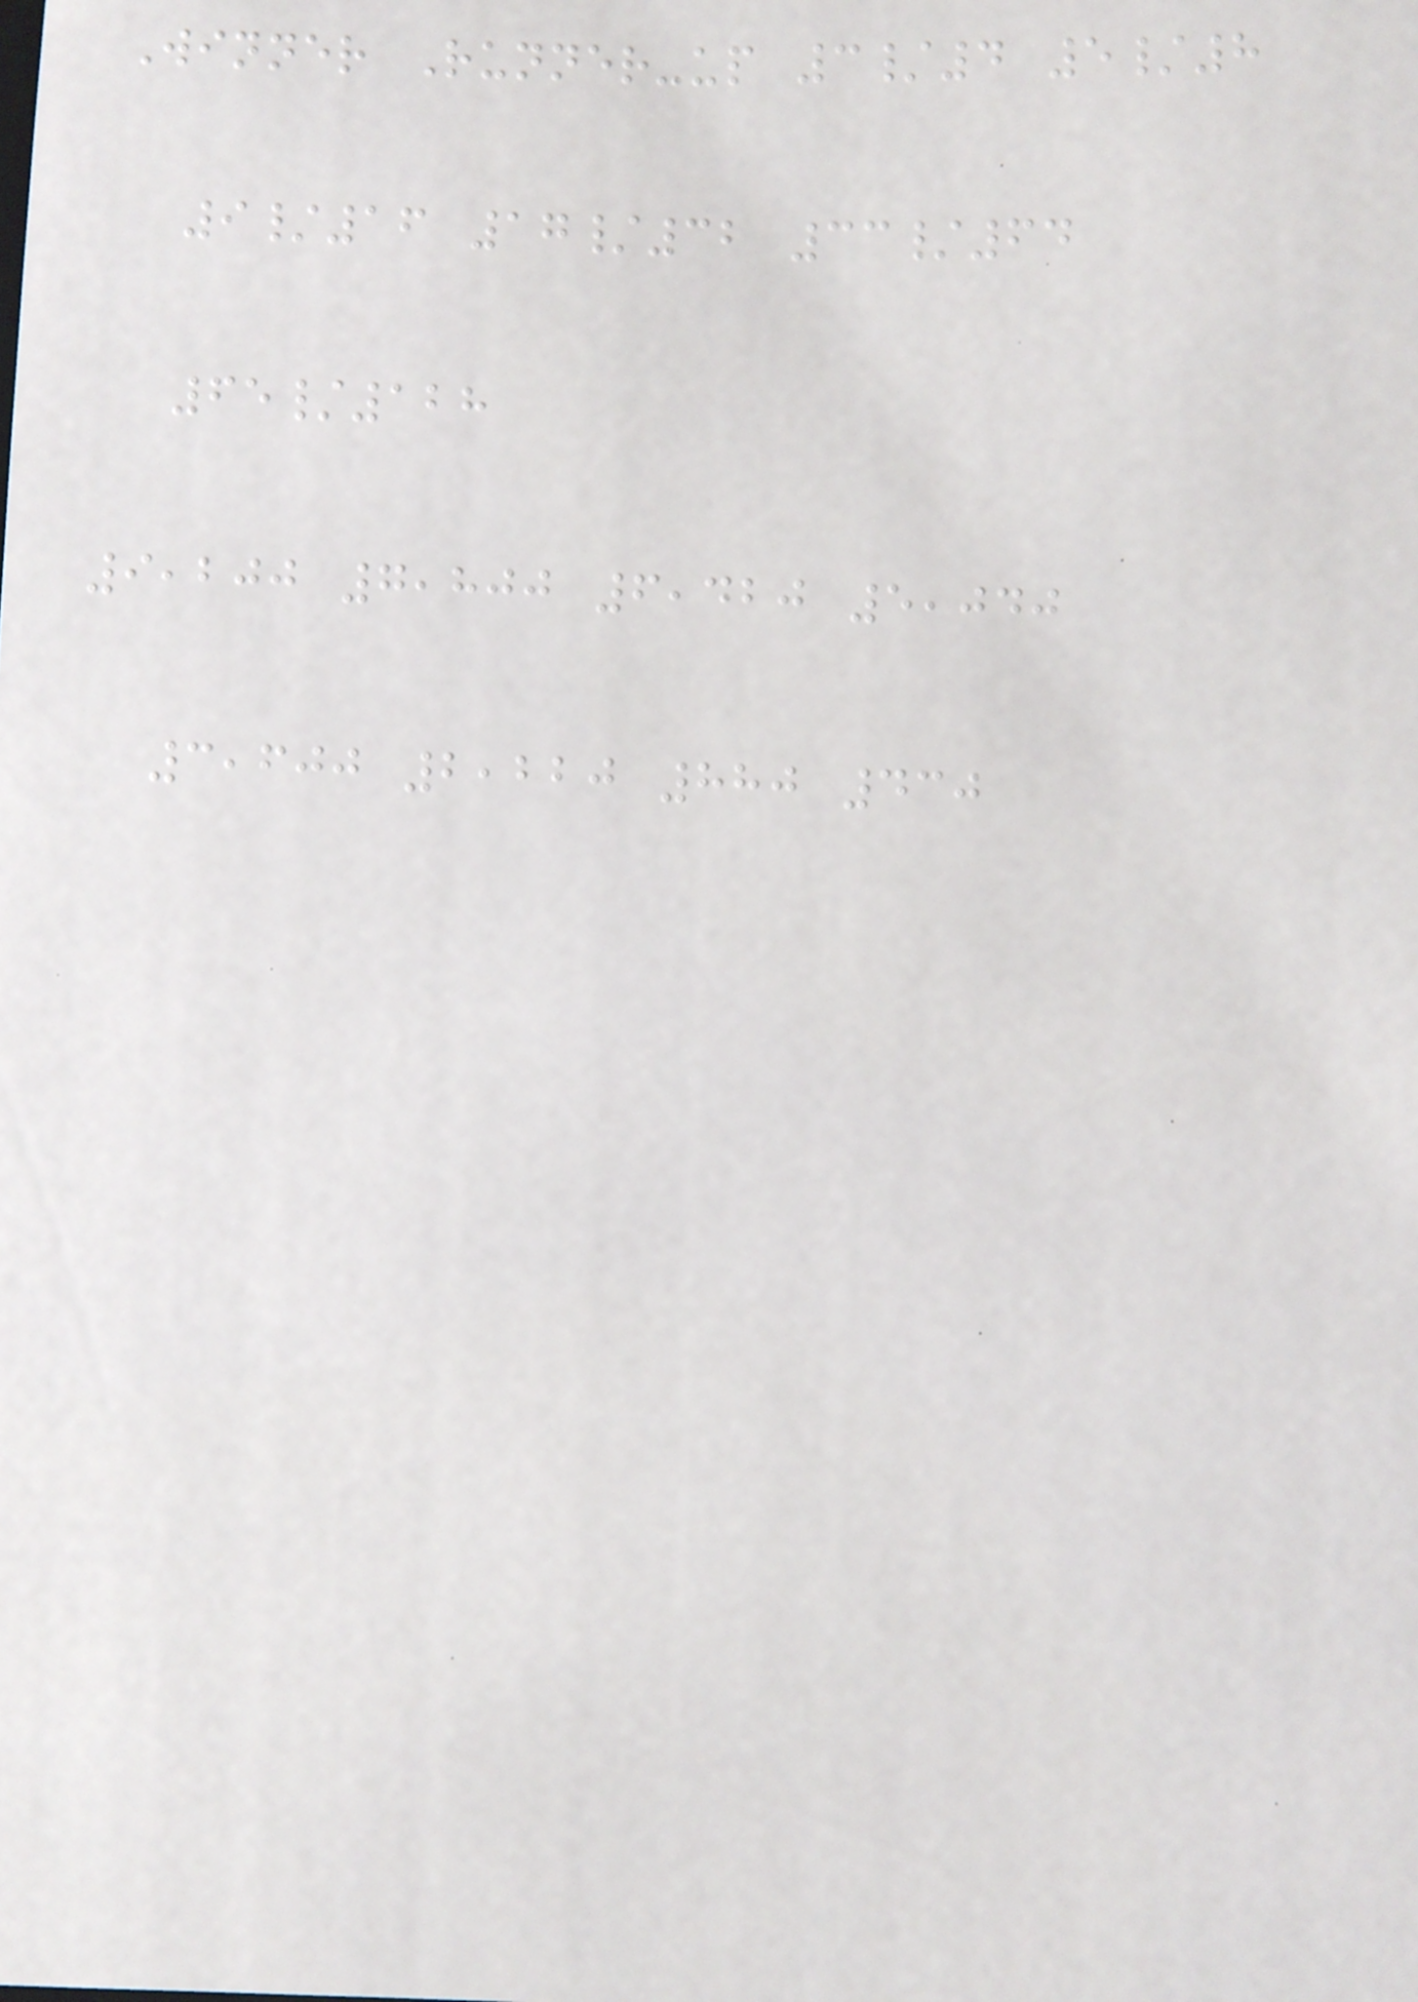Winner Runner-up 3/4 5/8
9/16 17/32 33/64
65/128
9,200 7,800 6,420 5,040
3,600 2,220 880 430
